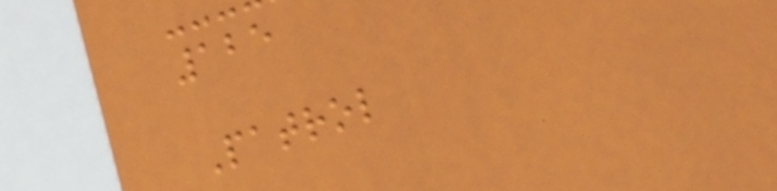125
Patrol
